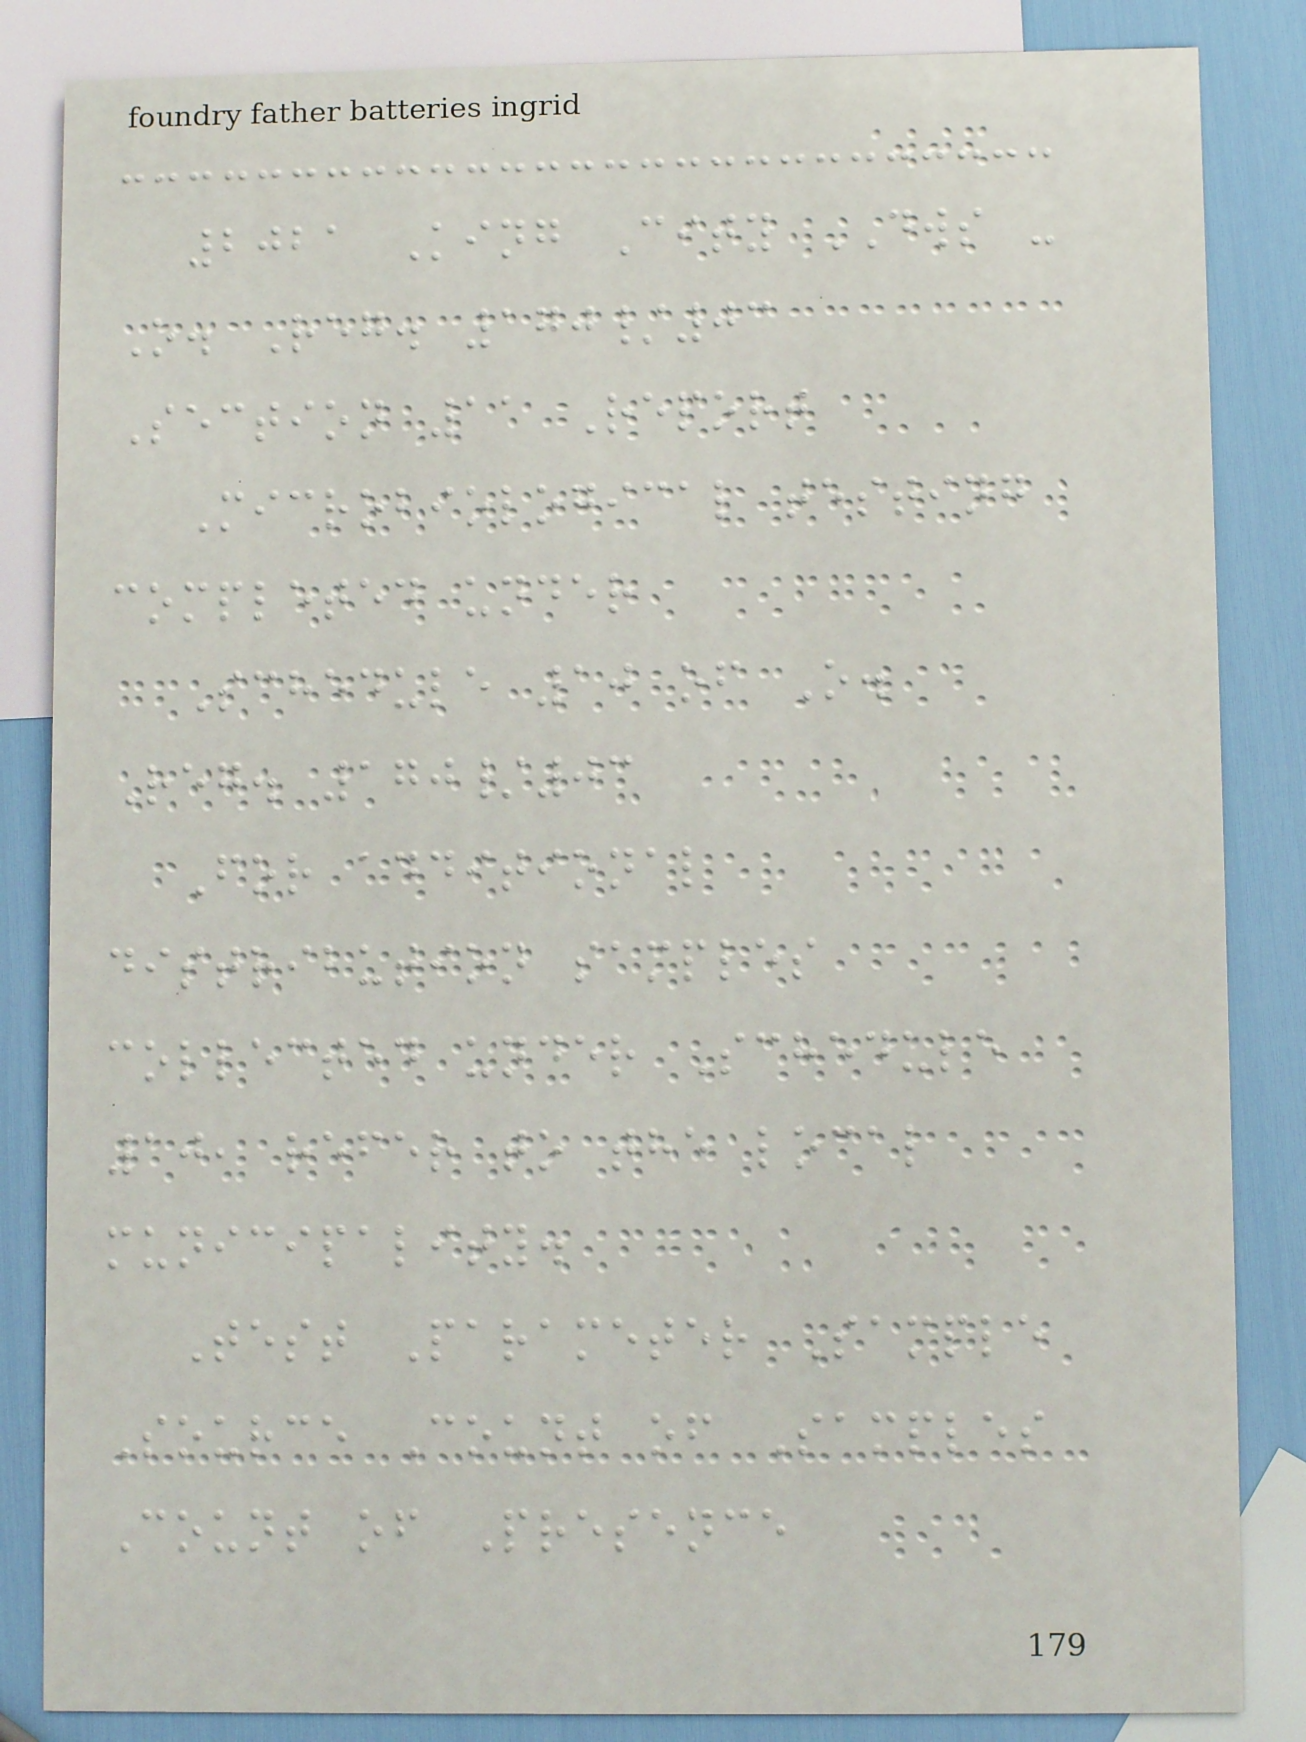2021 King City DWS -
O. Reg. 170/03
Section 11 Report
Microbiological testing
completed under
Schedule 10 of O.
Reg. 170/03
For additional
distribution samples
collected under Schedule
10, refer to the local
municipality.
Test Parameter Sample
Source Count of Samples
Count of Presence
